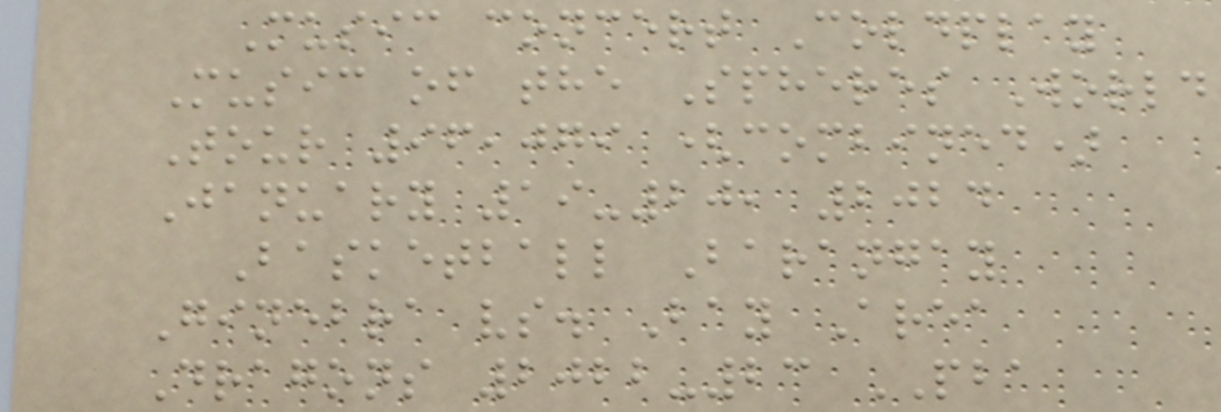Music concert Coldplay
Music of the Spheres World
Tour 96,079 (combined)
January 19-20, 2024
Basketball Barangay
Ginebra vs. Bay Area
Dragons 2022-23 PBA
